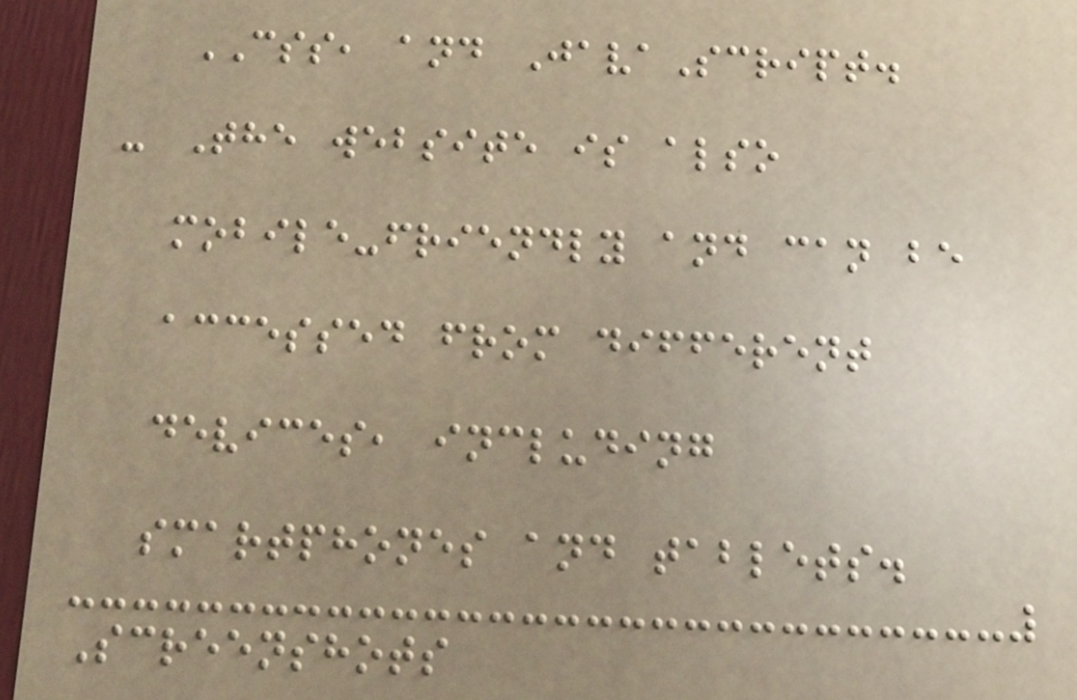CSS, and JavaScript.
- The website is also
mobile-friendly and can be
accessed from different
devices, including
smartphones and tablets.
Screenshots
